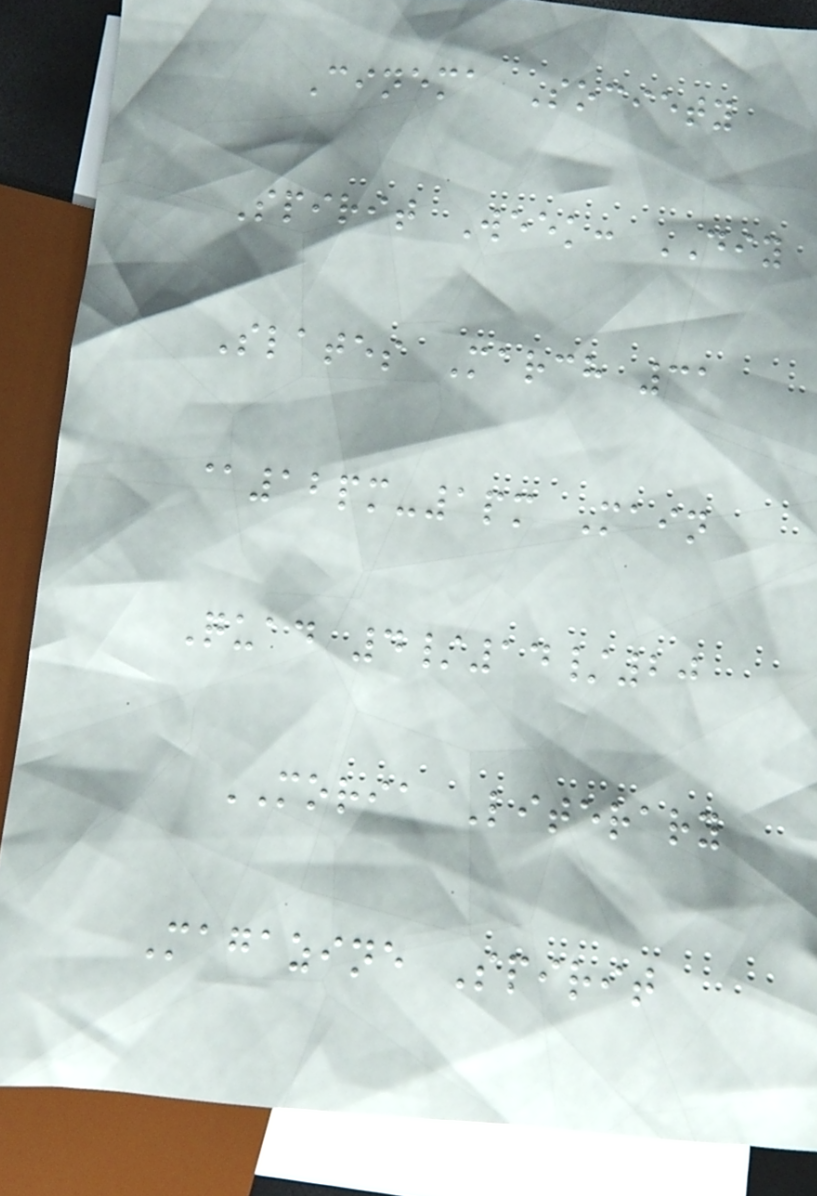Cinema Society
Spirit Week: DIY
Slates March 31
@12pm-1pm Main
Quad 4/14/20
MORIA Literary
Magazine Spirit
